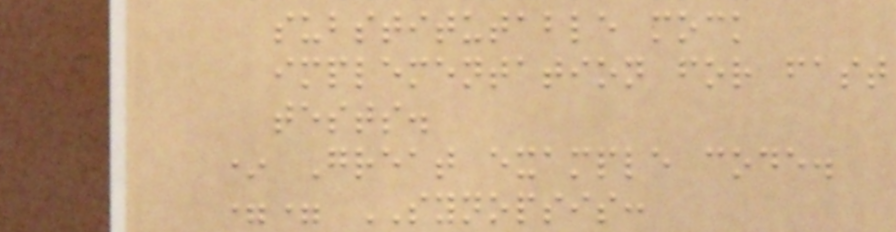substitutable mock
implementation for fast
tests.
* Great example code.
== SYNOPSIS:
